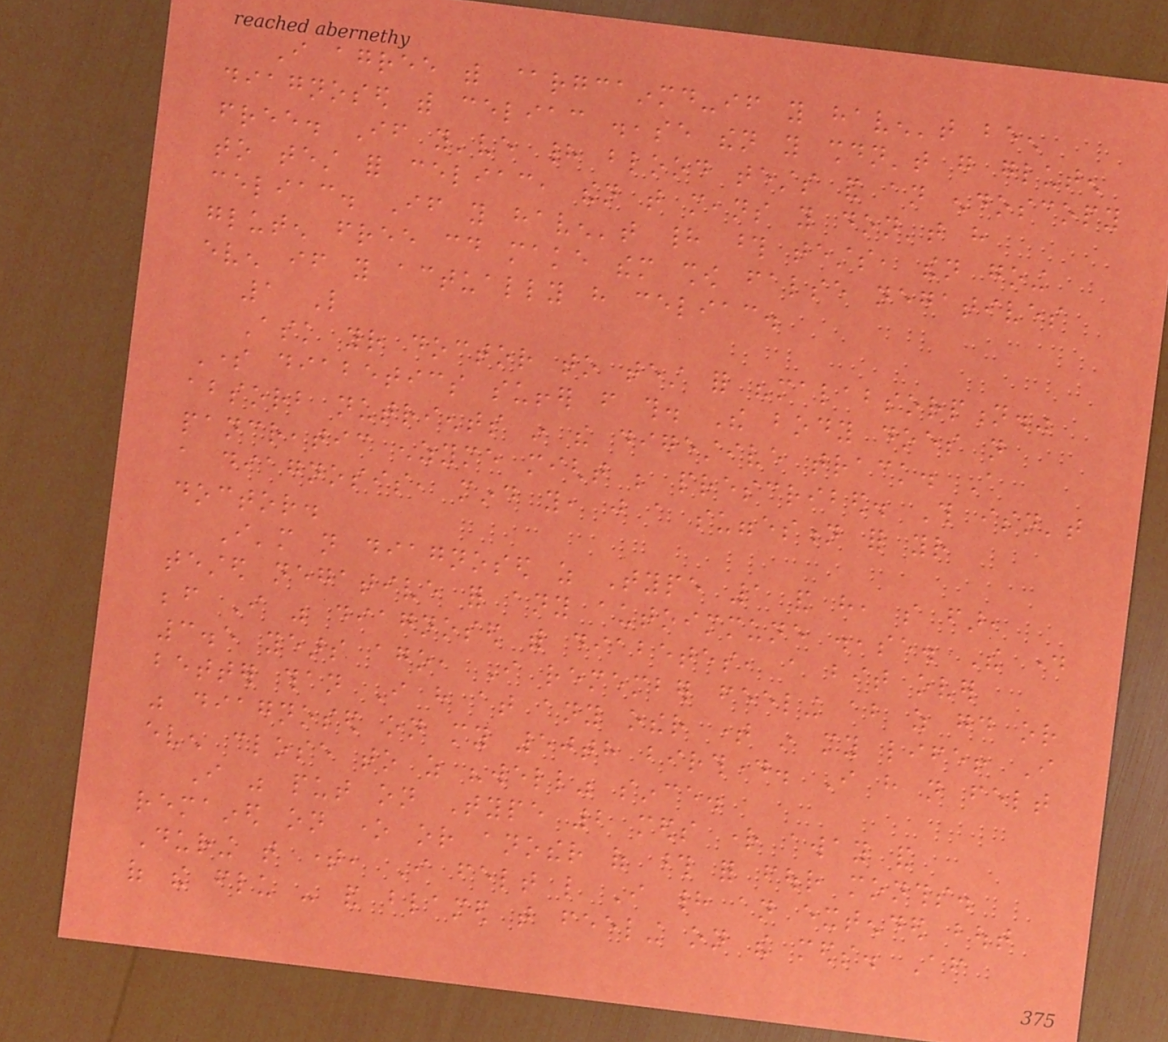I agree with @rgcainmd-if you haven't been
diagnosed with celiac disease then you shouldn't go gluten
free. If you've had blood tests and an endoscopy
to test for celiac, then that means you don't have
celiac. If you haven't had those tests, then going
gluten free could make them show false negatives
even if you actually have celiac.
1 Like
Ask your doctor to test for "malabsorption."
Some diabetics suffer from this. The body does not
absorb nutrients in the digestive track. A
pancreatic enzyme might be prescribed. This isn't
a diagnosis, mind you, just a suggestion for your
doctor.
I'm not diagnosed as Type 1 and have, so far,
tested negative for any autoimmune disease. The day
before I was diagnosed with diabetes, a bit over
3.5 years ago, I remember feeling about as good or
better than I have at any other time in my life! I
was diagnosed on my 50th birthday. I have not felt
even close to as "well" since.
I was put on Type 2 meds right away and
remained on one or another of those for four months.
During that time, I felt like I had an extended bout
of the flu - and blamed that feeling on the meds. After
